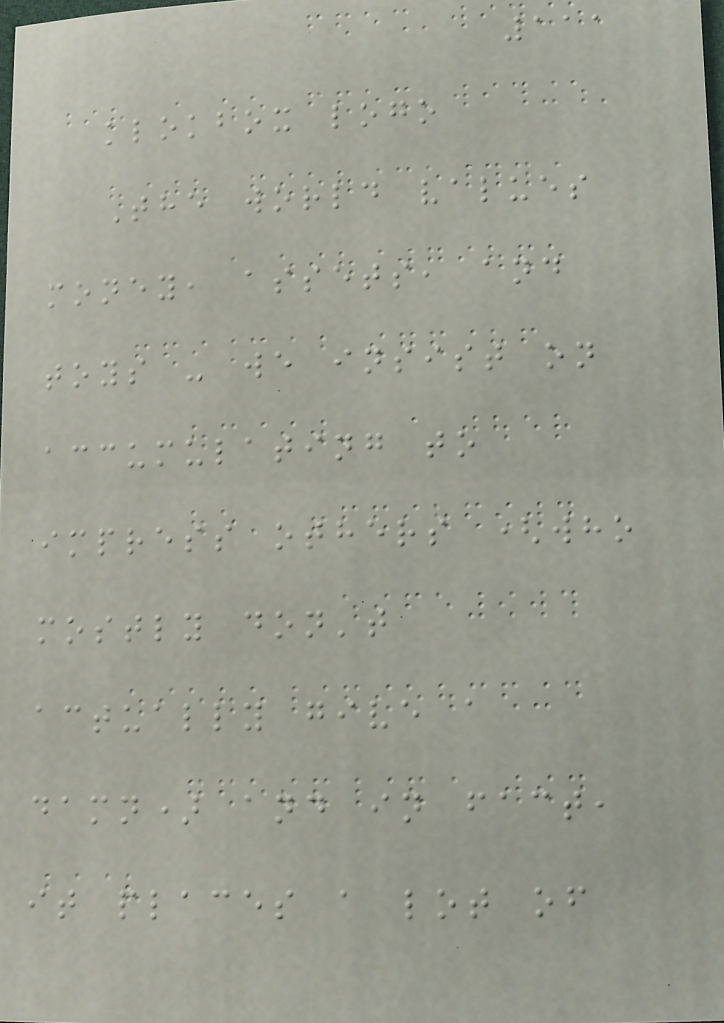111
klokbox logo
The world values
money, assets, and
toys - we insist on
accumulating to
impress others (who
mostly don't
actually give a
damn) and in fact,
it places a lot of
